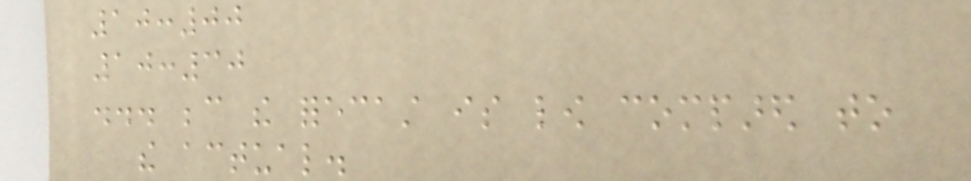10:00
10:30
... because the forecast is low compared to
the actual.
